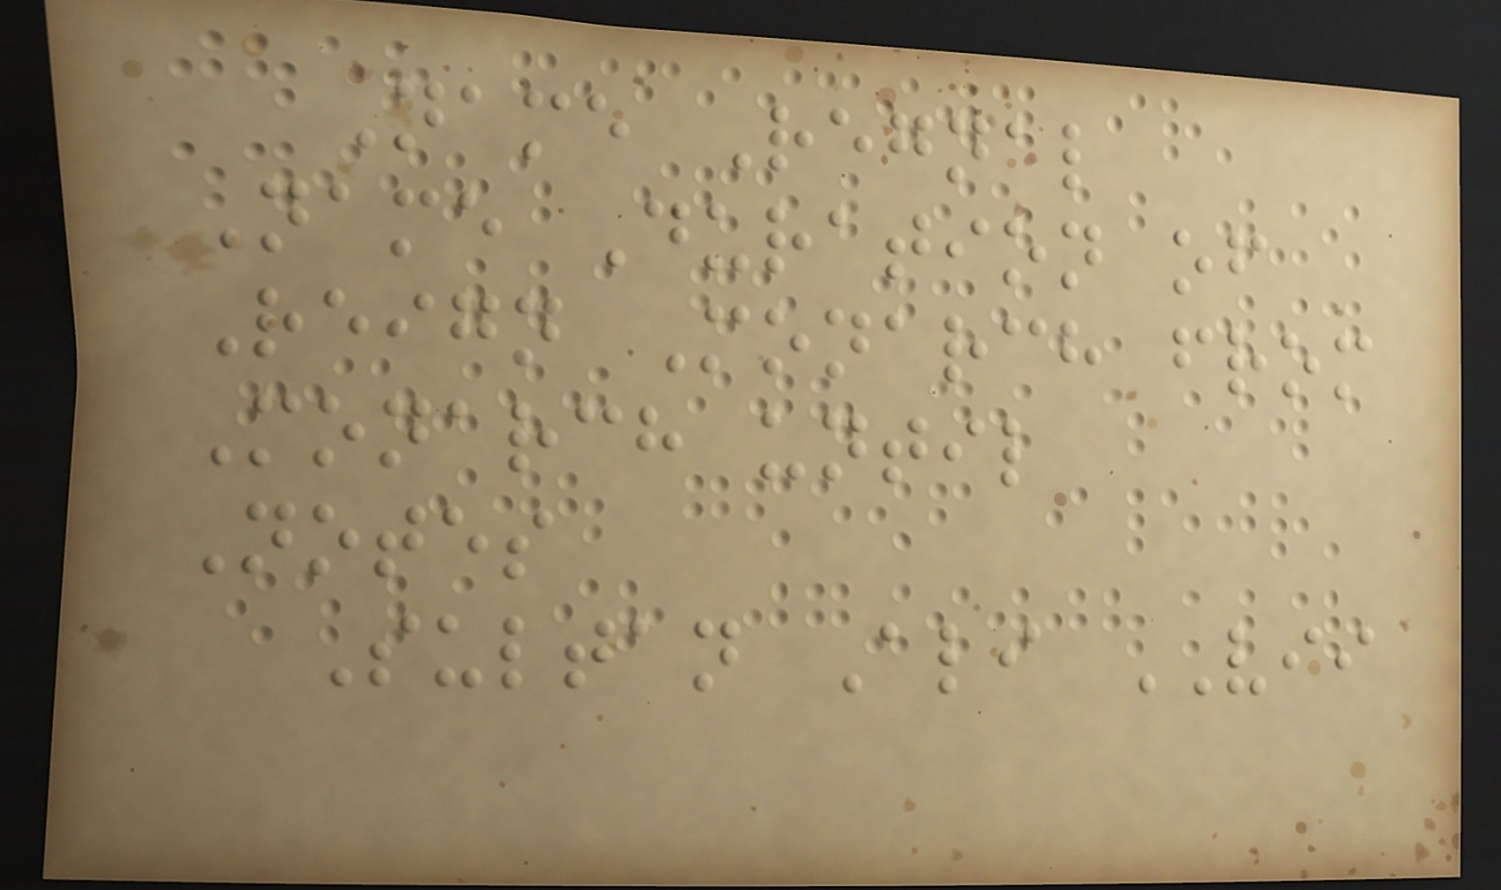Name Regnal
Name Duration of
Reign Monarch from
Monarch until
Notes
Sultan Ali VII
